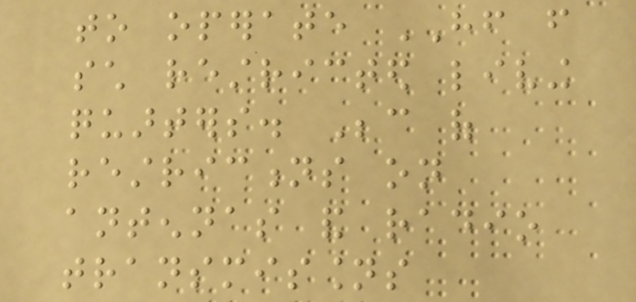to operate HF from
such restricted living
quarters. Because of
restrictions on
antennas and radio
transmissions
